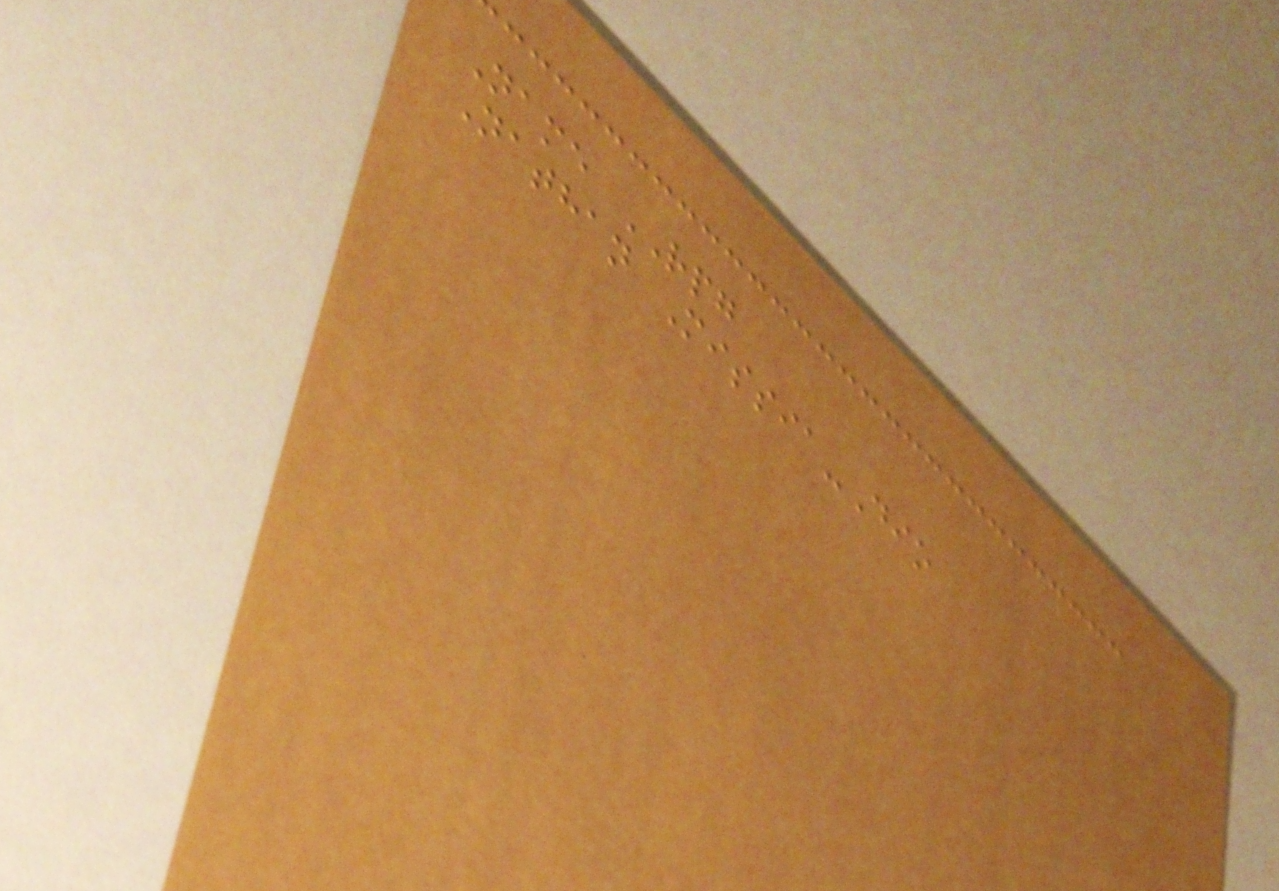Name RPG
Nathan Missia-Dio
